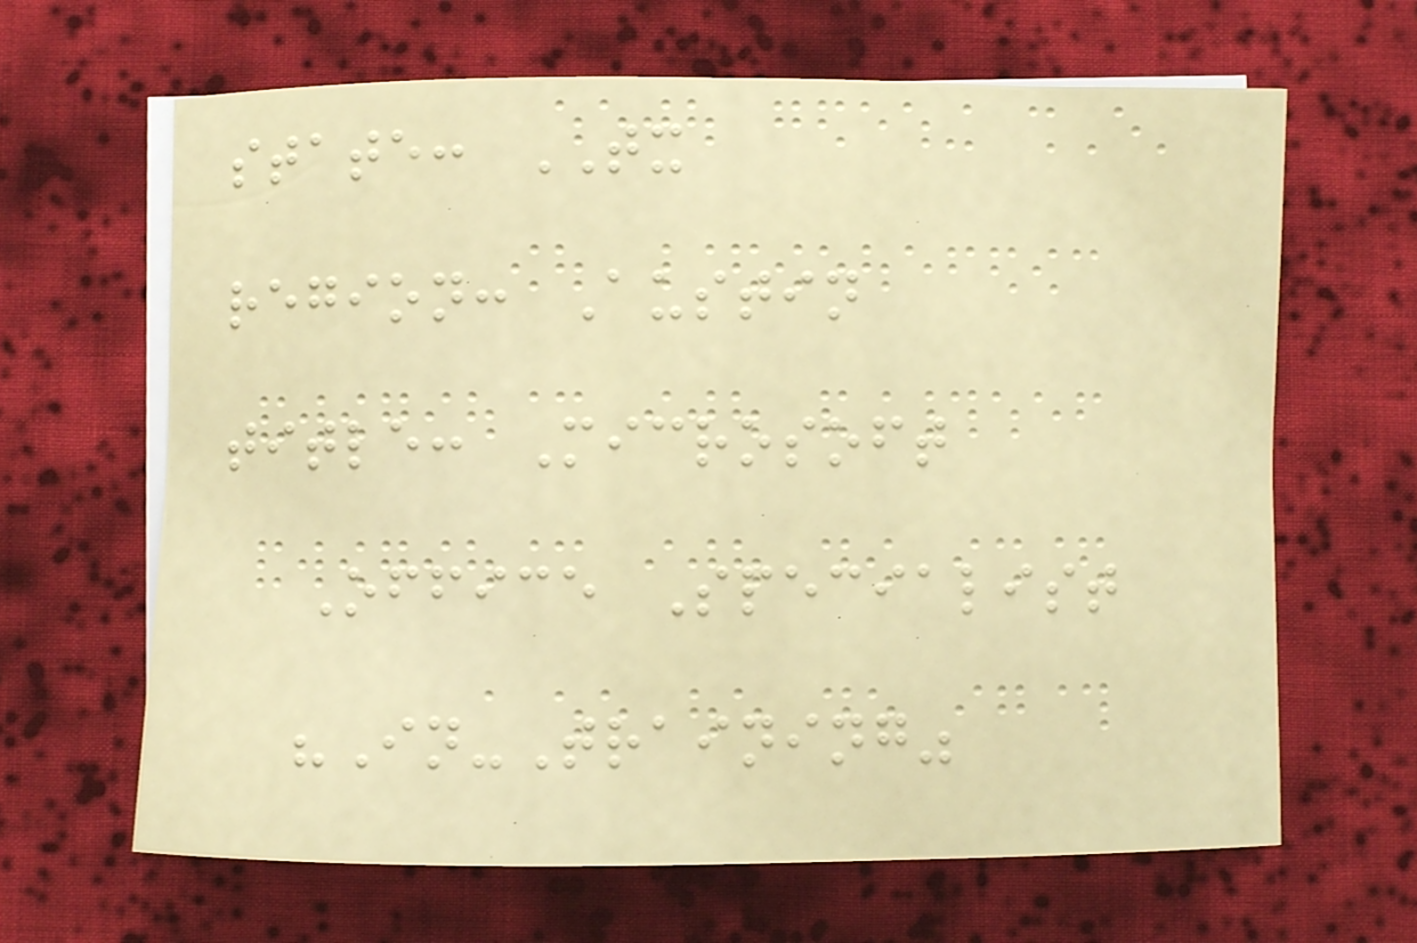state: TX
region: Austin
title: Microsoft
Office Specialist
"In-Training"
